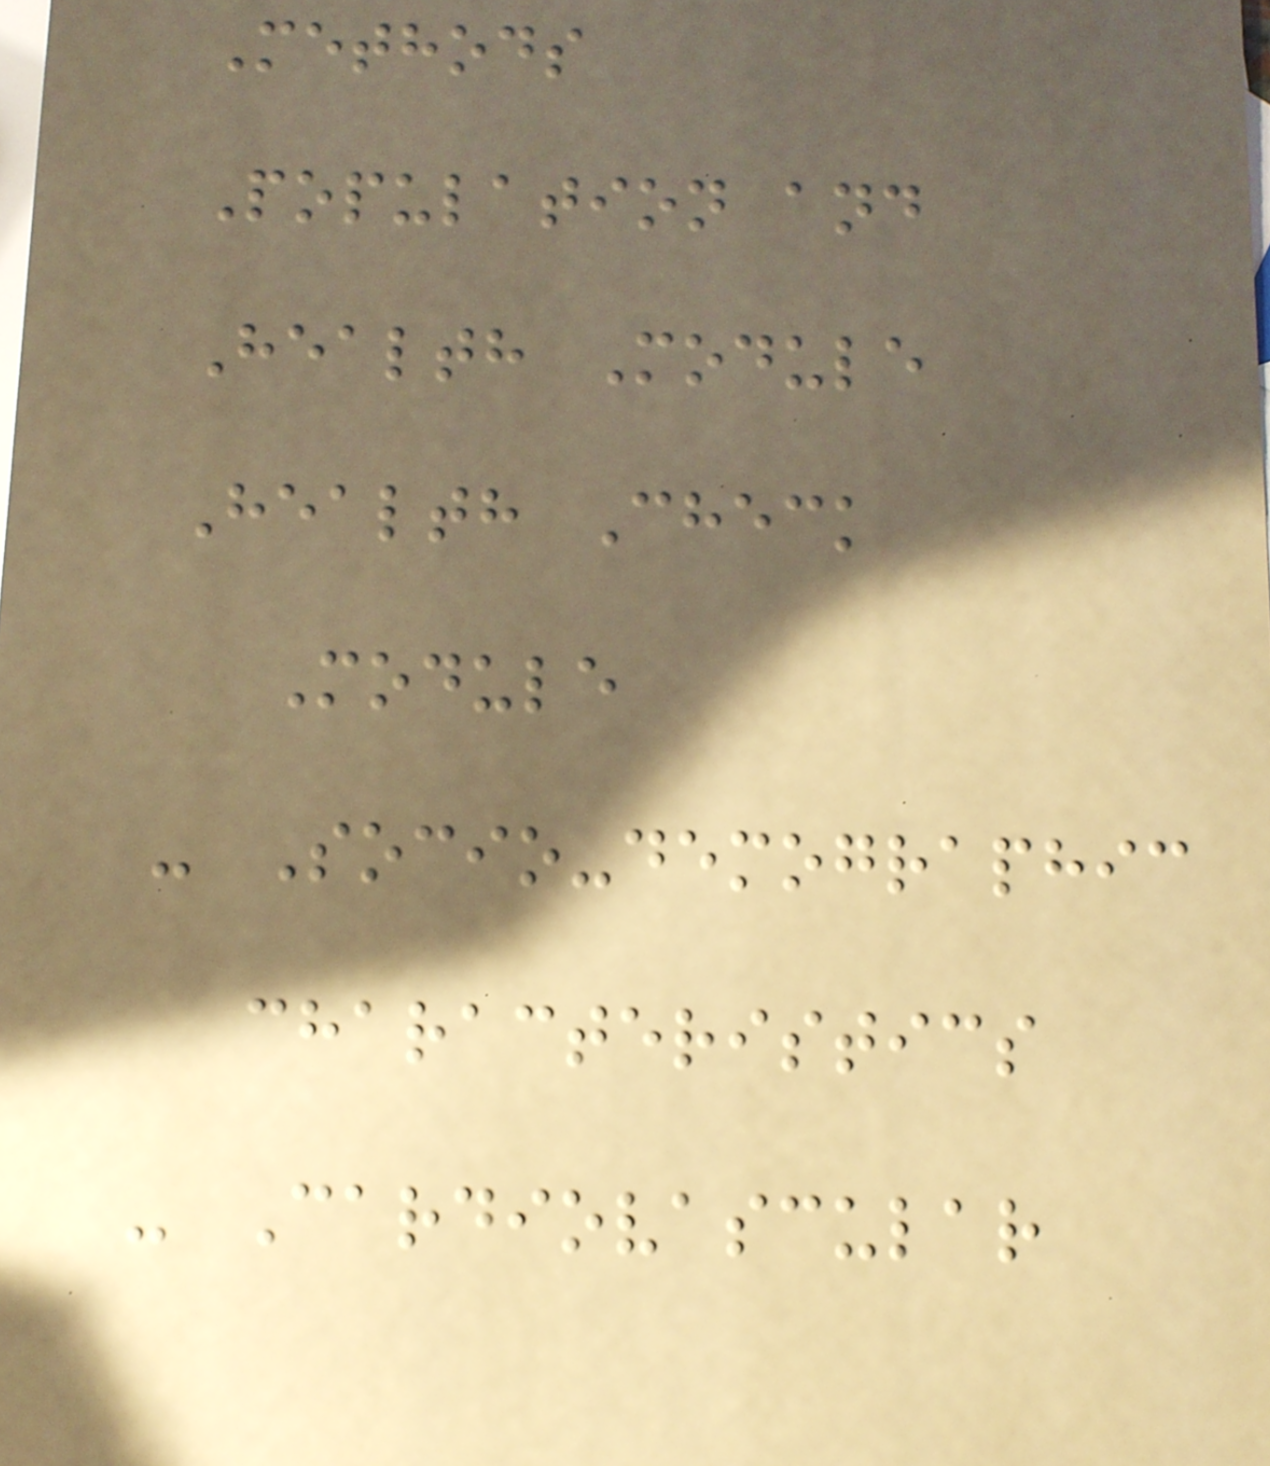Methods
Population and
Health Module
Health Check
Module
- Socio-demographic
characteristics
- Cardiovascular
